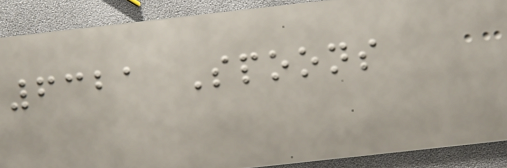6321 Spoons
